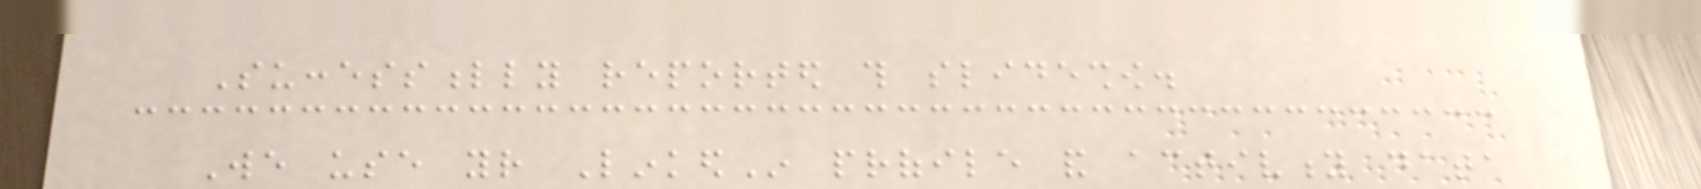Successfully reported this slideshow.
We use your LinkedIn profile and activity data
